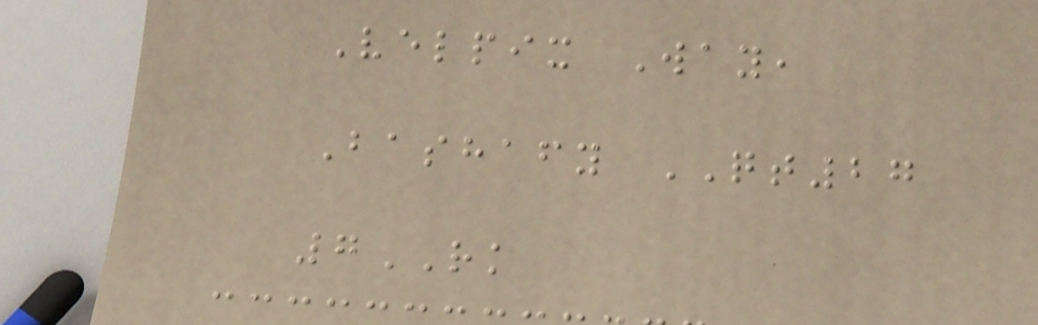Velpix Way,
Bashafy QT27
7RK
